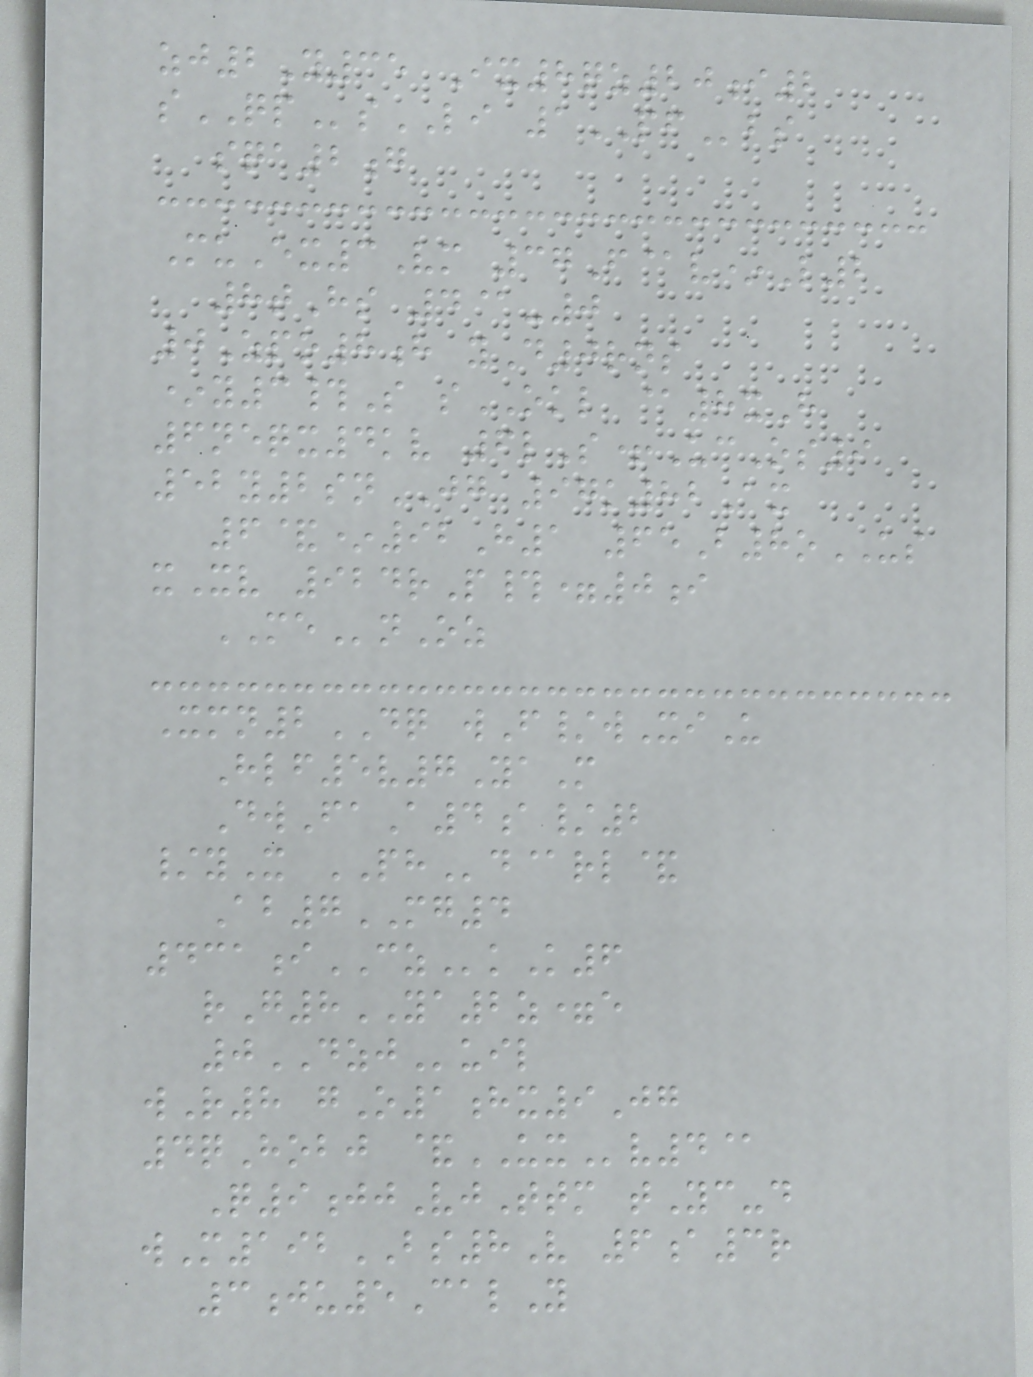zj2Y35 Ix8qz20i2
sQPsLI 1PFbs
sqa2g
MuEx3Vm 37F@v*L2
8tHs 4@-0
0Zpo8h yD0rns
*y3#S sOKL @8xH
6neqx4kv 6lS+UcOs9
52y2snJG 97k82Ax
6&*92H1 65B8oUS
xXv 924rP#=0i
MEnOz
Xmn2DQ wF/wXiU
Hlf5v7YaM
DwFaA4a/2
/yX PHd@rl&
Ab7MG4
431iCZkK6
rG8YA2z=e
0DZJuil
wR8 gO1hx9Jg
4qHobj &UXv4@
Q9jjVjTtm tYc-d
wM192BS8V 6a3r
3ju5CalY
